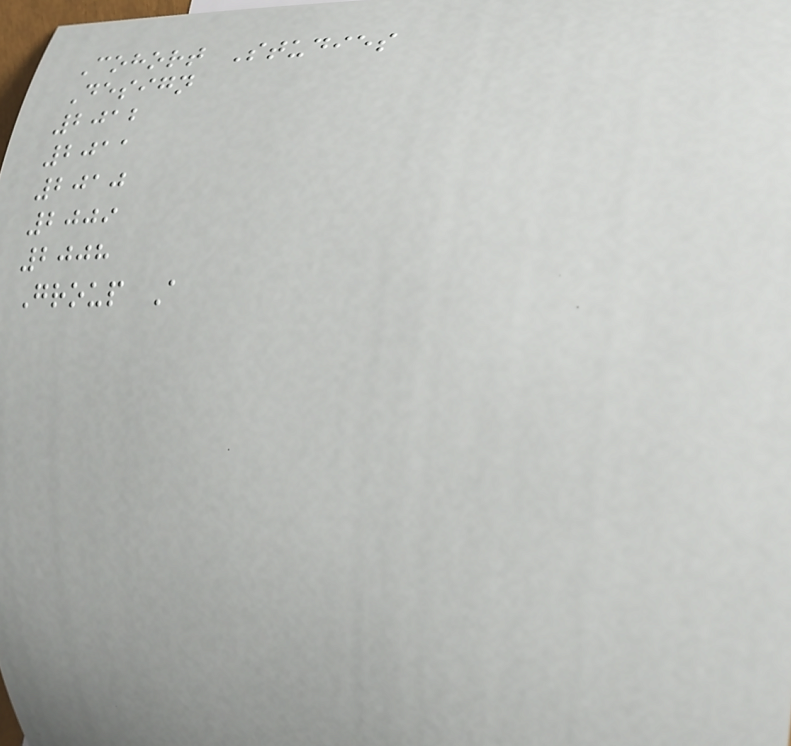Cohort Studies
Design
2012
2011
2010
2009
2008
Group A
